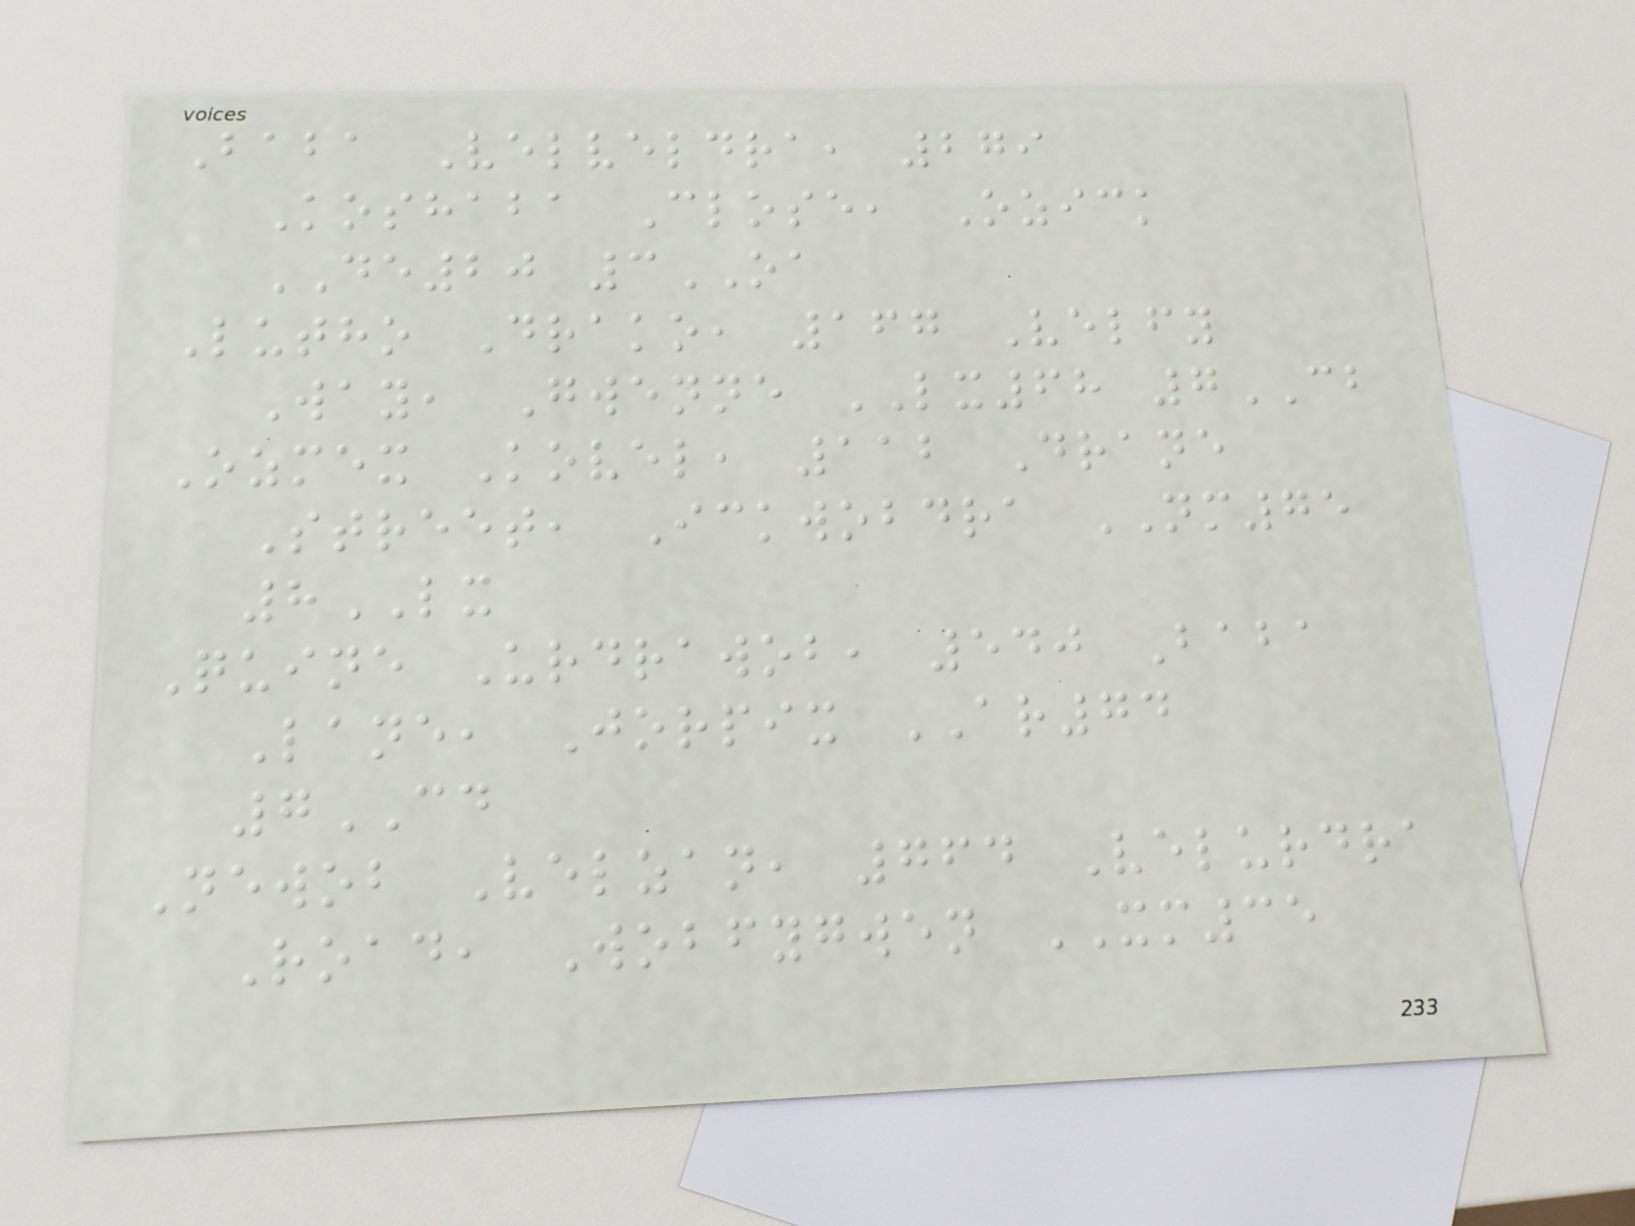Baba Velveldra, 279
Koshaba Close, Ozick
DE20 3OA
Lutho Drako, 167 Velfy
Way, Gwenne LX68 7CB
Ozmex Kovel, 112 Drane
Street, Ickwobdra NM75
8LX
Quine Urdrawob, 540 Baba
Lane, Jorpix AR74
7CD
Newob Velzan, 764 Velurdra
Road, Wobfygwen XM35
